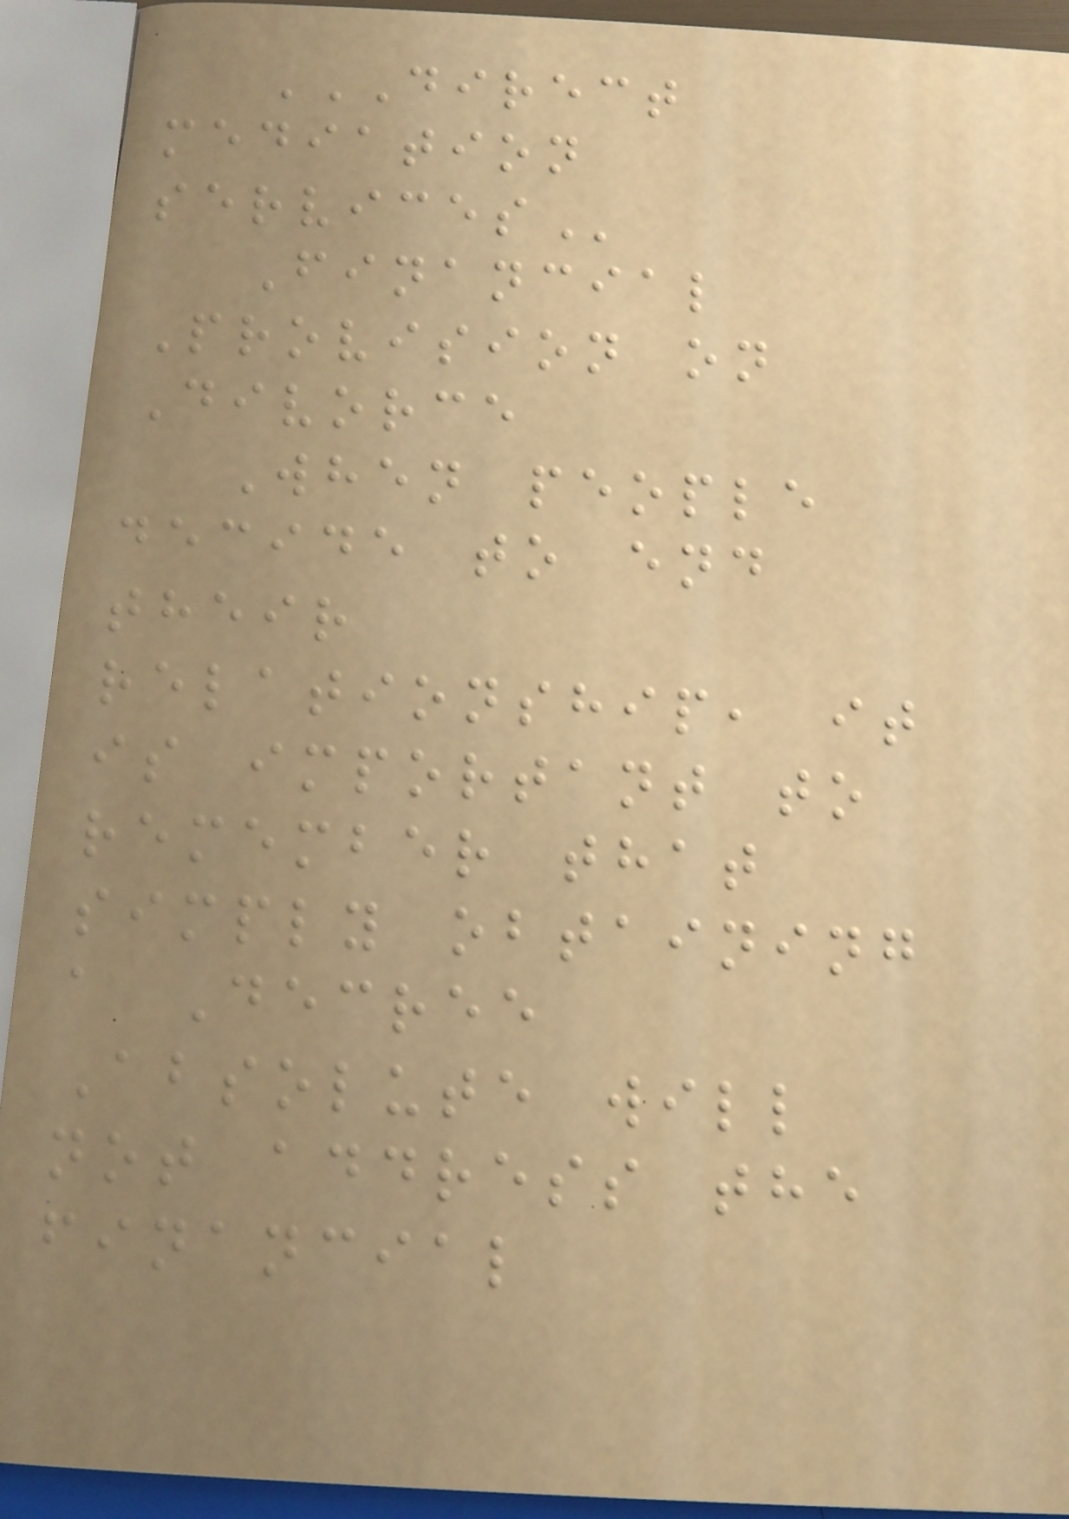DIRECT
MEDIATION
SERVICES
Financial
Provision on
Divorce
When people
decide to end
their
relationship, it
is important to
remember that
simply obtaining
a Decree
Absolute will
not address the
financial
